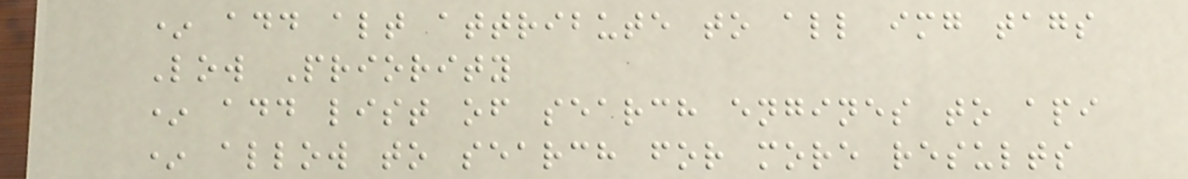* add alt attribute to all img tags
Low Priority
* add list of search engines to api
* allow to search for more results
